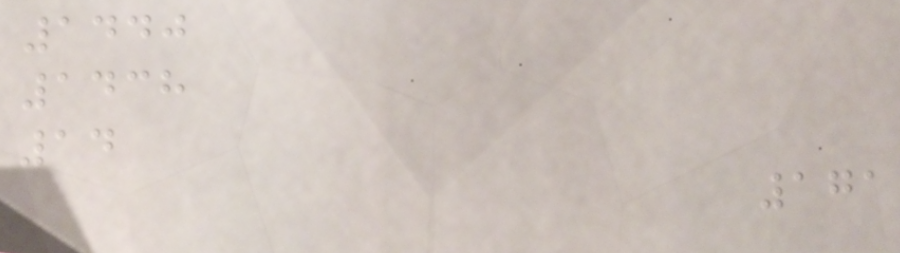1440
1438
14
171
